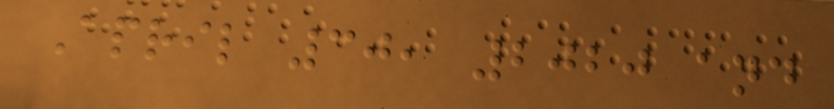April 30, 2020 and
